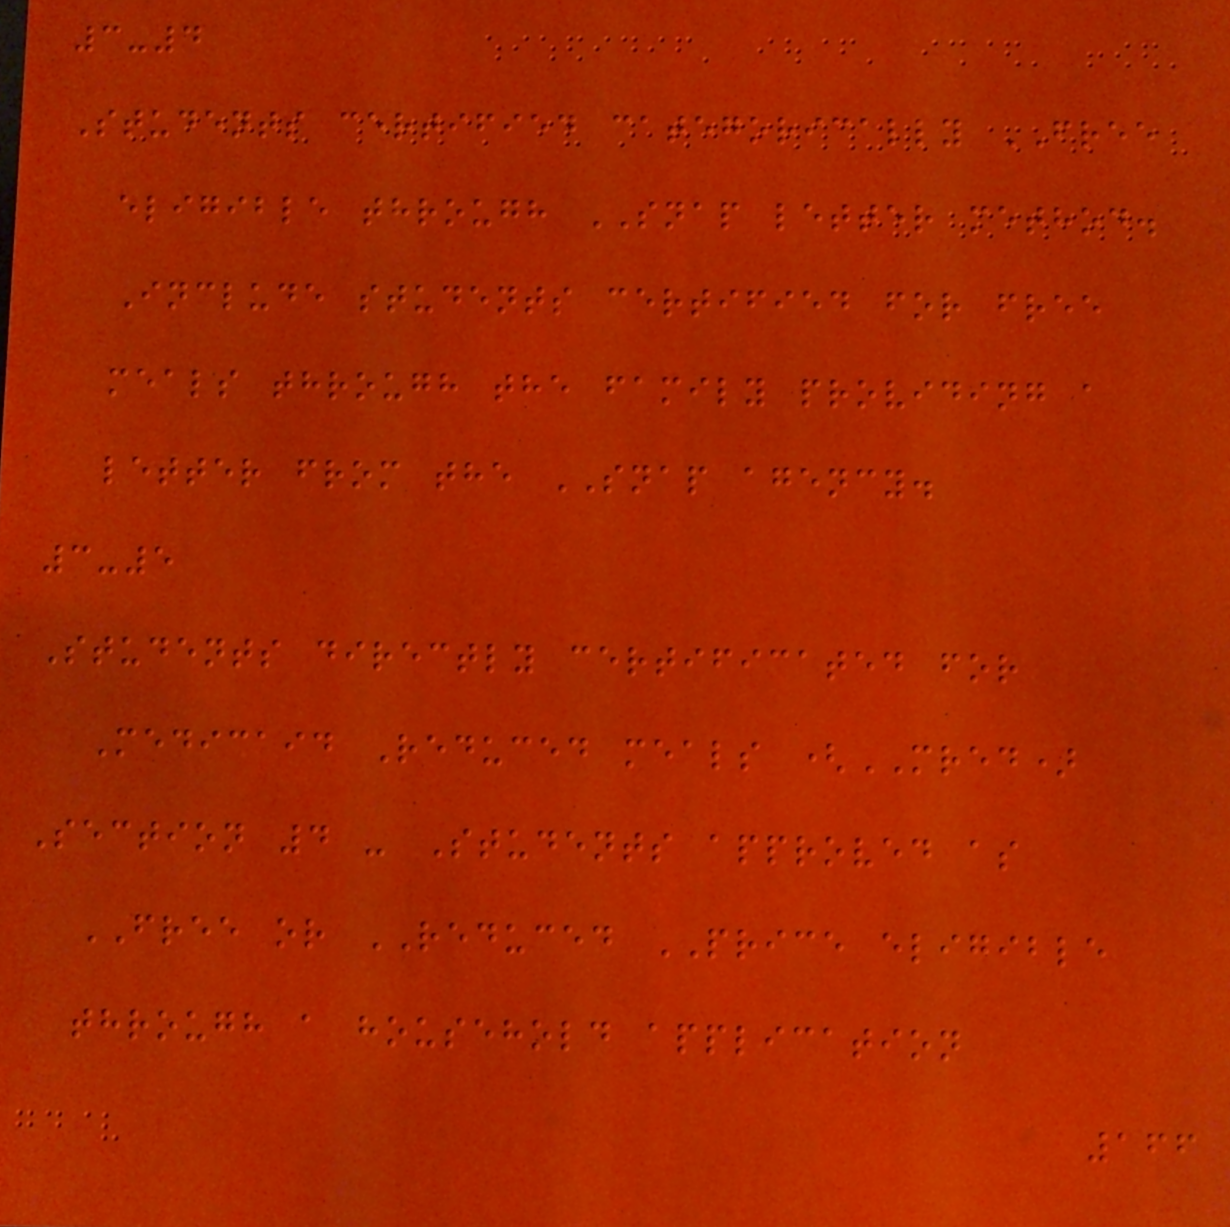3-4
Students certified categorically FREE
eligible through SNAP letter method.
Include students certified for free
meals through the family providing a
letter from the SNAP agency.
3-5
Students directly certificated for
Medicaid Reduced meals (MRED)
Section 4 - Students approved as
FREE or REDUCED PRICE eligible
through a household application
166
